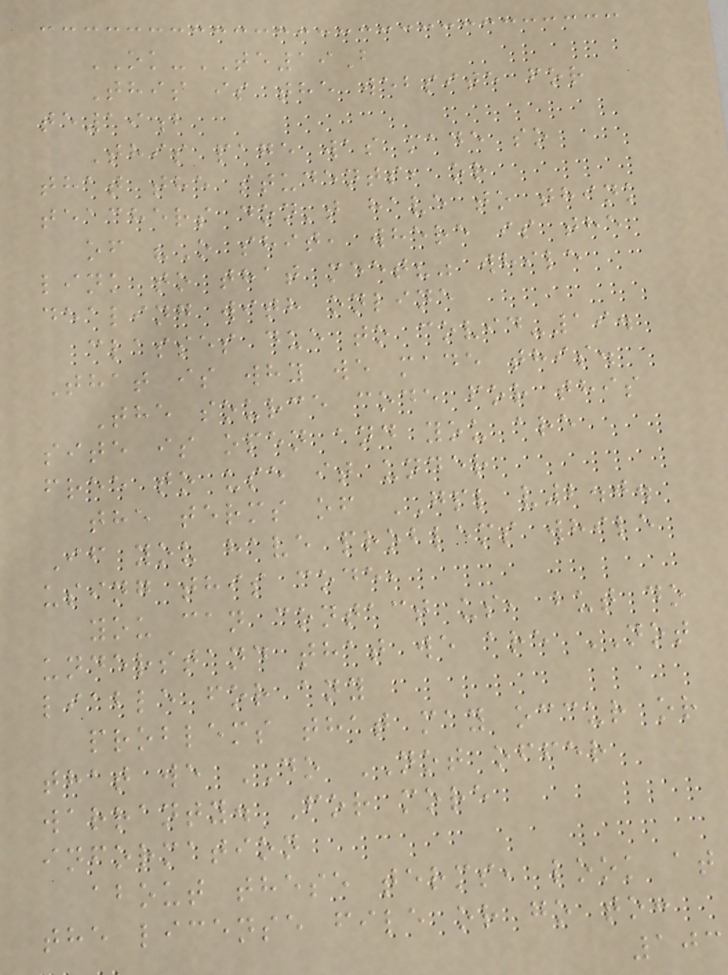OK-TE19B
This is the website for
te19b
This page was made so
that the students, or
teachers don't have to think
of "O shit, where is the
link to that meet?" while
dealing with online
classes due to covid-19.
That is why we made this.
The source code for this
site is open and you are
free to use it under
the terms of GPL v2.0.
If you have problems while
using this code,
you can contact us, but do
understand that we are NOT
liable for any
problems that may occur or
that we DO NOT offer
warranty. For more
information
about these terms, look at
the license file or go to:
103
